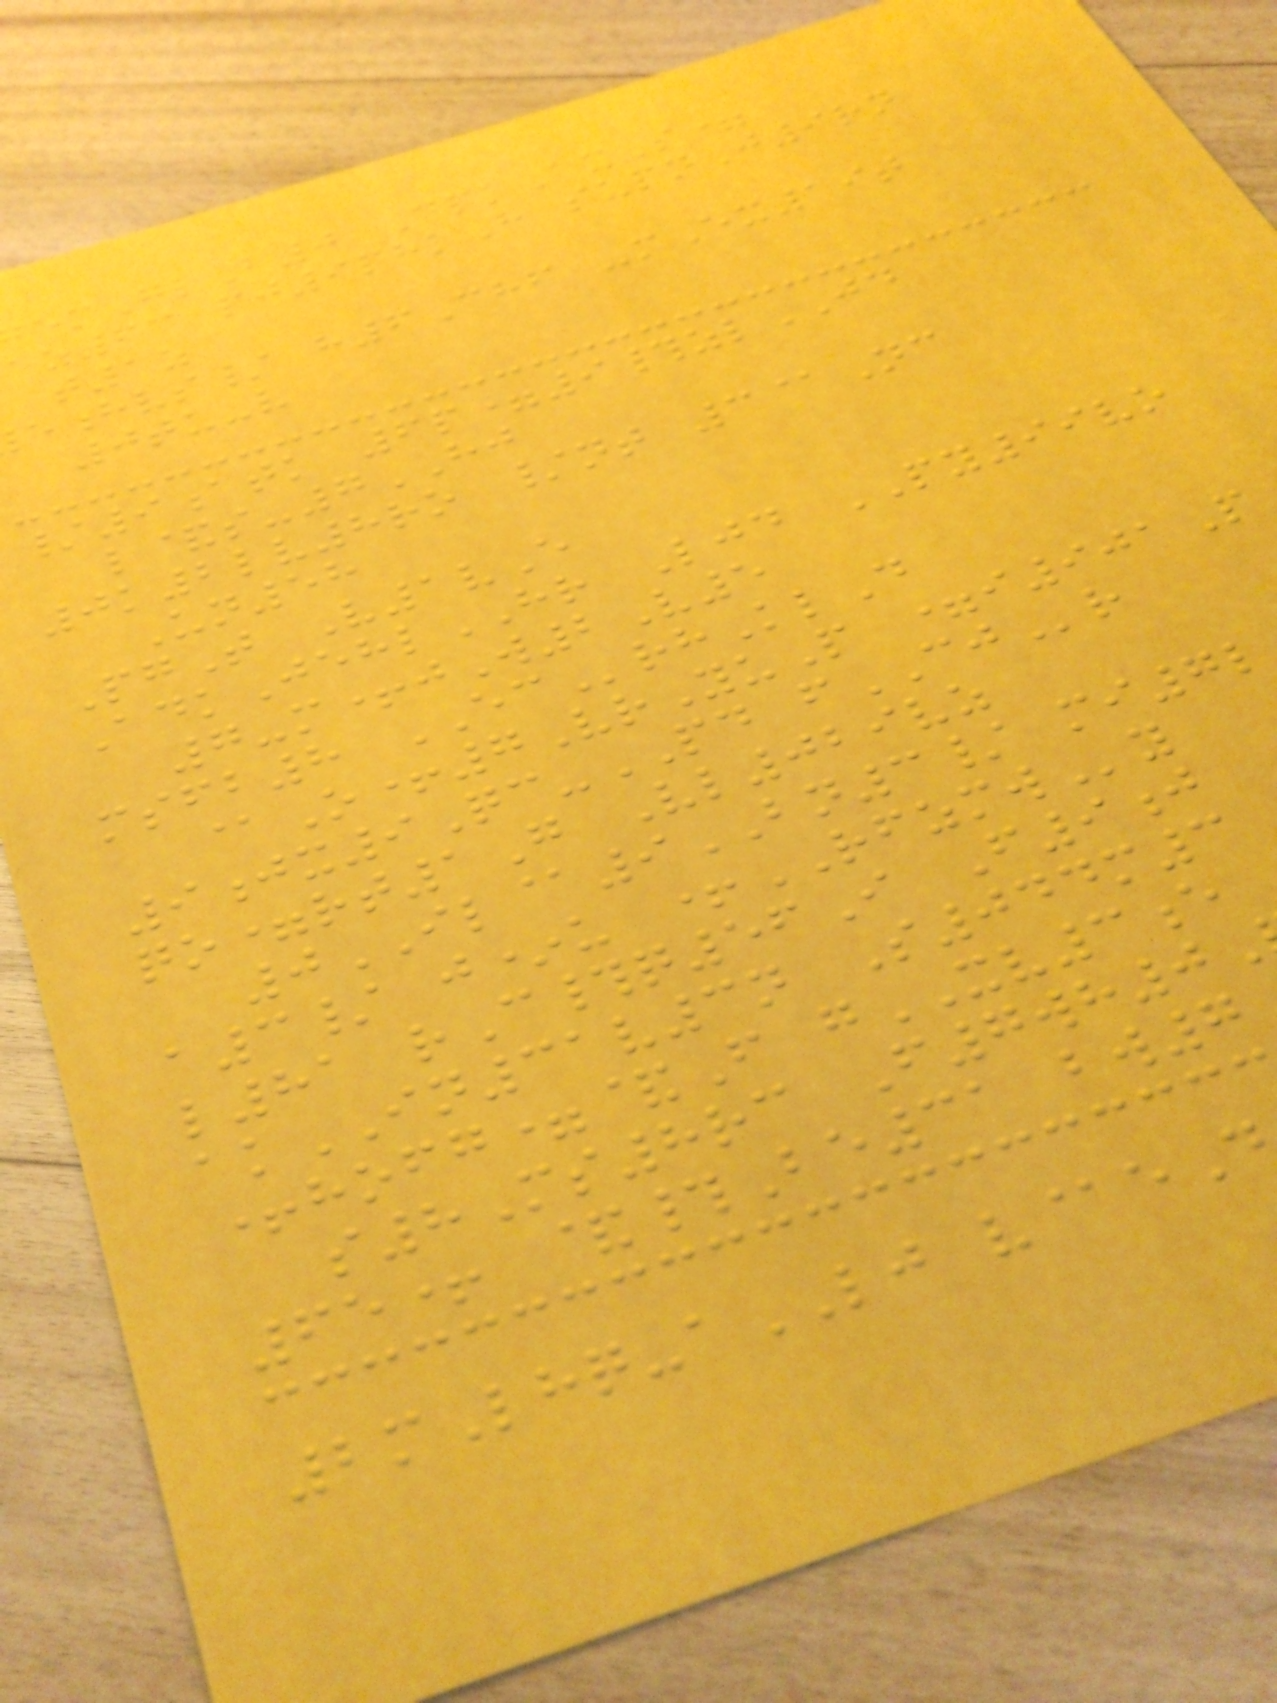mGlB0 DpkAxS=
az63 pj9phkH supnJ9rn
t1z
hvs/ h6Chf -mEx19t
0tu-v
/9atk 6p=9#zlJD
l&s-7HJ
0k2lv8ro /nt 3@Nc
Un58
PgT V1vE
AdkJehlHR Ljd PY99vo
7-m+jW2V5
msfb8 ECrhKlD
@O+7VrYuP =i901P
9jx9Qc-PD fCJr
qo=rt1G Vl029vz
0IL@9BN3/ mi7l
a3/ j*u +RFZMWy
l81 rC#q56I F9j
akIN31v3n S044m3
+hofg=&F gXV3e
s8Ms8rc F7wh0
65+ &#Be31 bw7
2mLhq-aLJ v@eD
